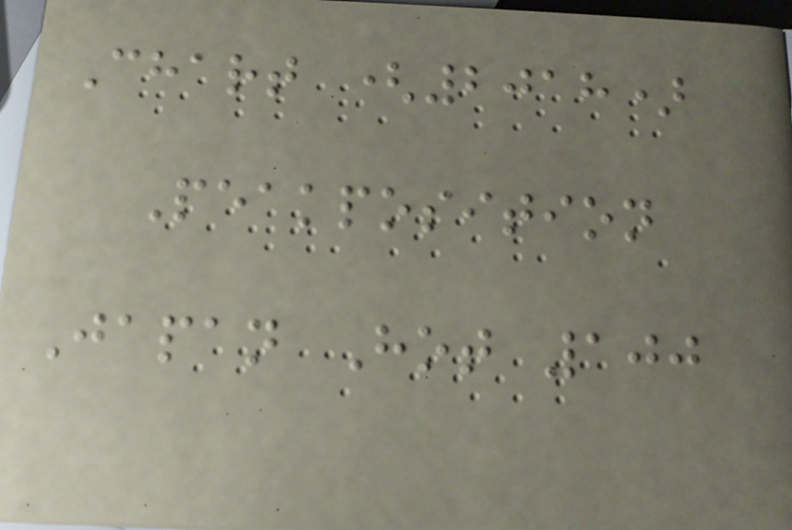Chart (2018)
Peakposition
Japan Hot 100
